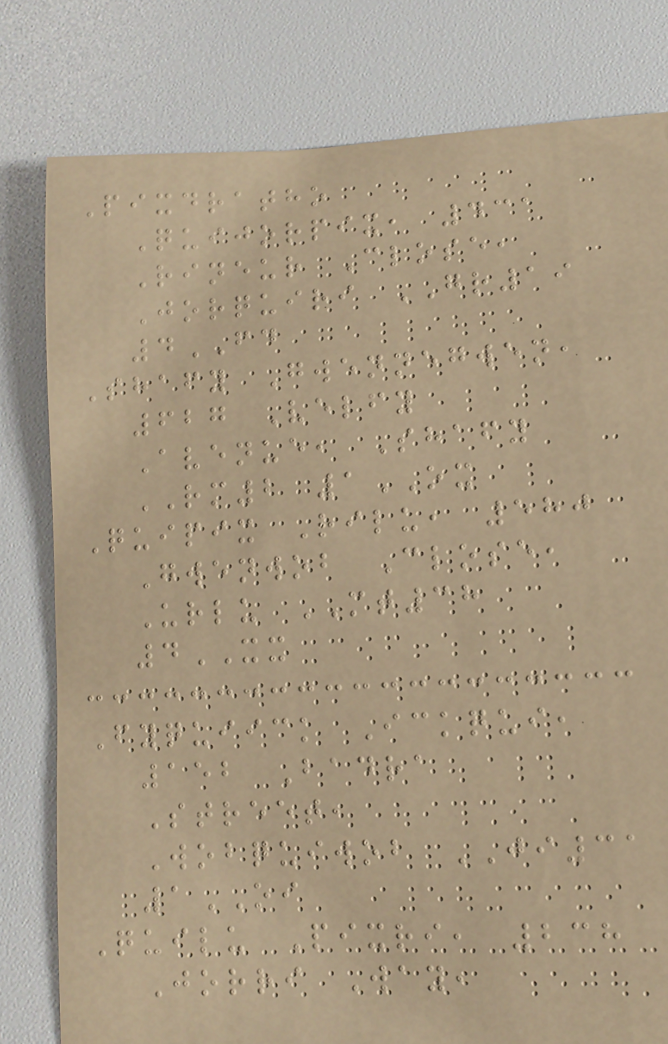Pixdratho
Quijorpix, 431
Rineur Close,
Jorquiri GR19
4FD
Shafy Gwennegwen,
627 Velfy
Avenue, Shafy
RM2 1OX
Quipix Rilu, 580
Gwenwob Close,
Urlu MT38
4XX
Fyquiick Ickqui,
152 Badra
Street,
Wobquiwob JI31
1OI
Quilu Pixri, 238
Jorri Way,
